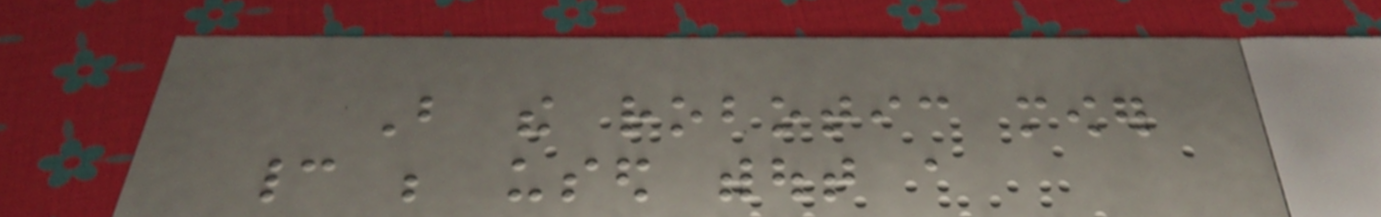But the robotic mower
cannot be used without a
